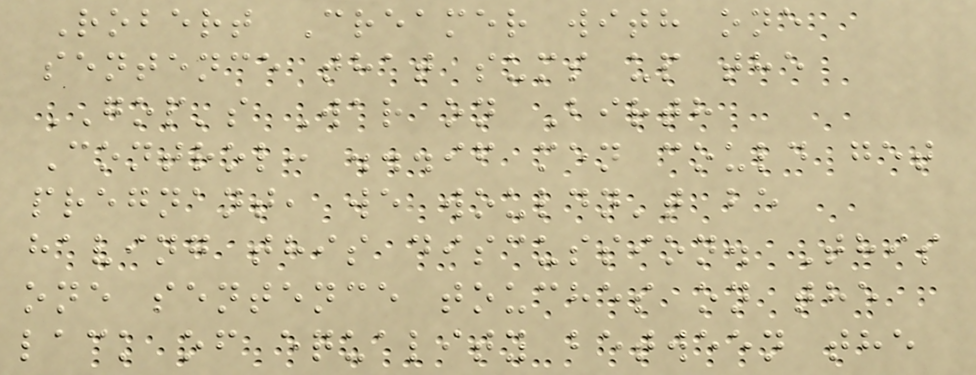Robert Creamer with one
sentence that sums up the
GOP's War on Birth
Control: ...if men could get
pregnant, we wouldn't be
having this discussion. This
one sentence touches on the
lack of equality between the
